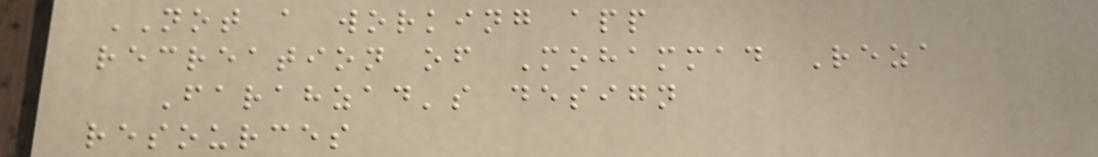NOT a working app
recreation of Mohammad Reza
Farahzad's design
resources
